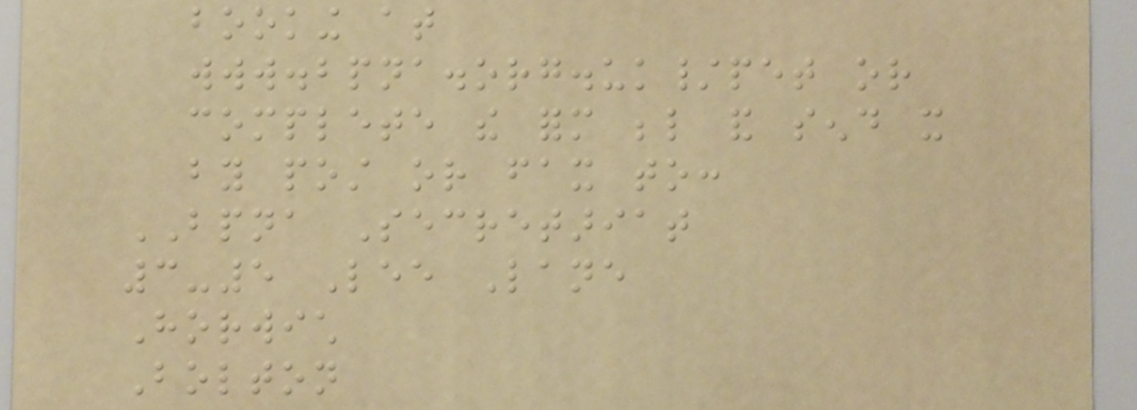booking at
www.bpna.org.uk/pet or
complete the form below and send it
by post or fax to:
BPNA Secretariat
3-5 Lee Lane
Horwich
Bolton
